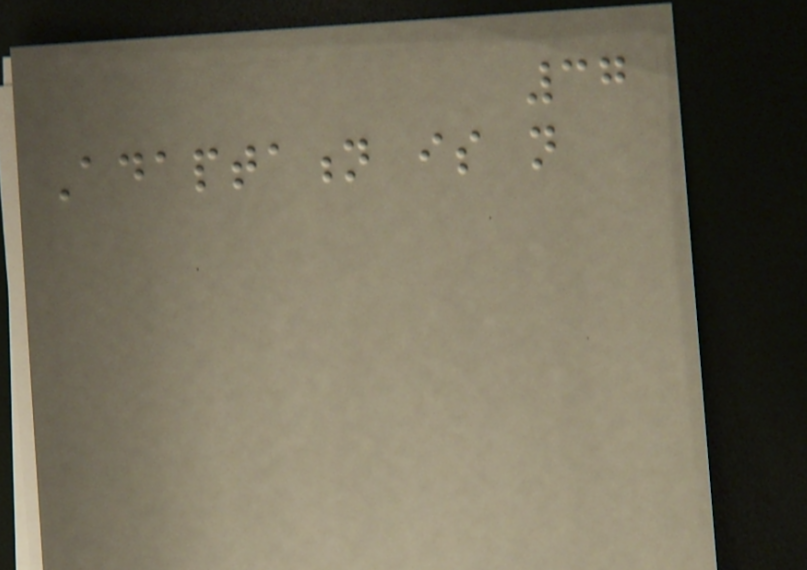37
Adaptation is not
